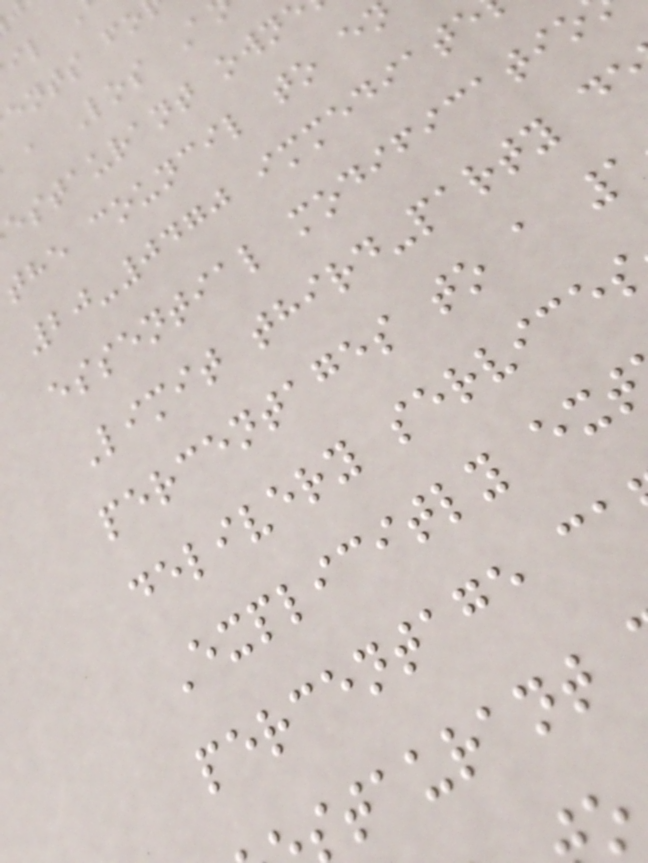a Los A
estaurant own
the council to en
20-0470 immediate
essential modificatio
Limit third-party d
percentages to a
delivery service
Explicitly ext
percentage ca
staurant
